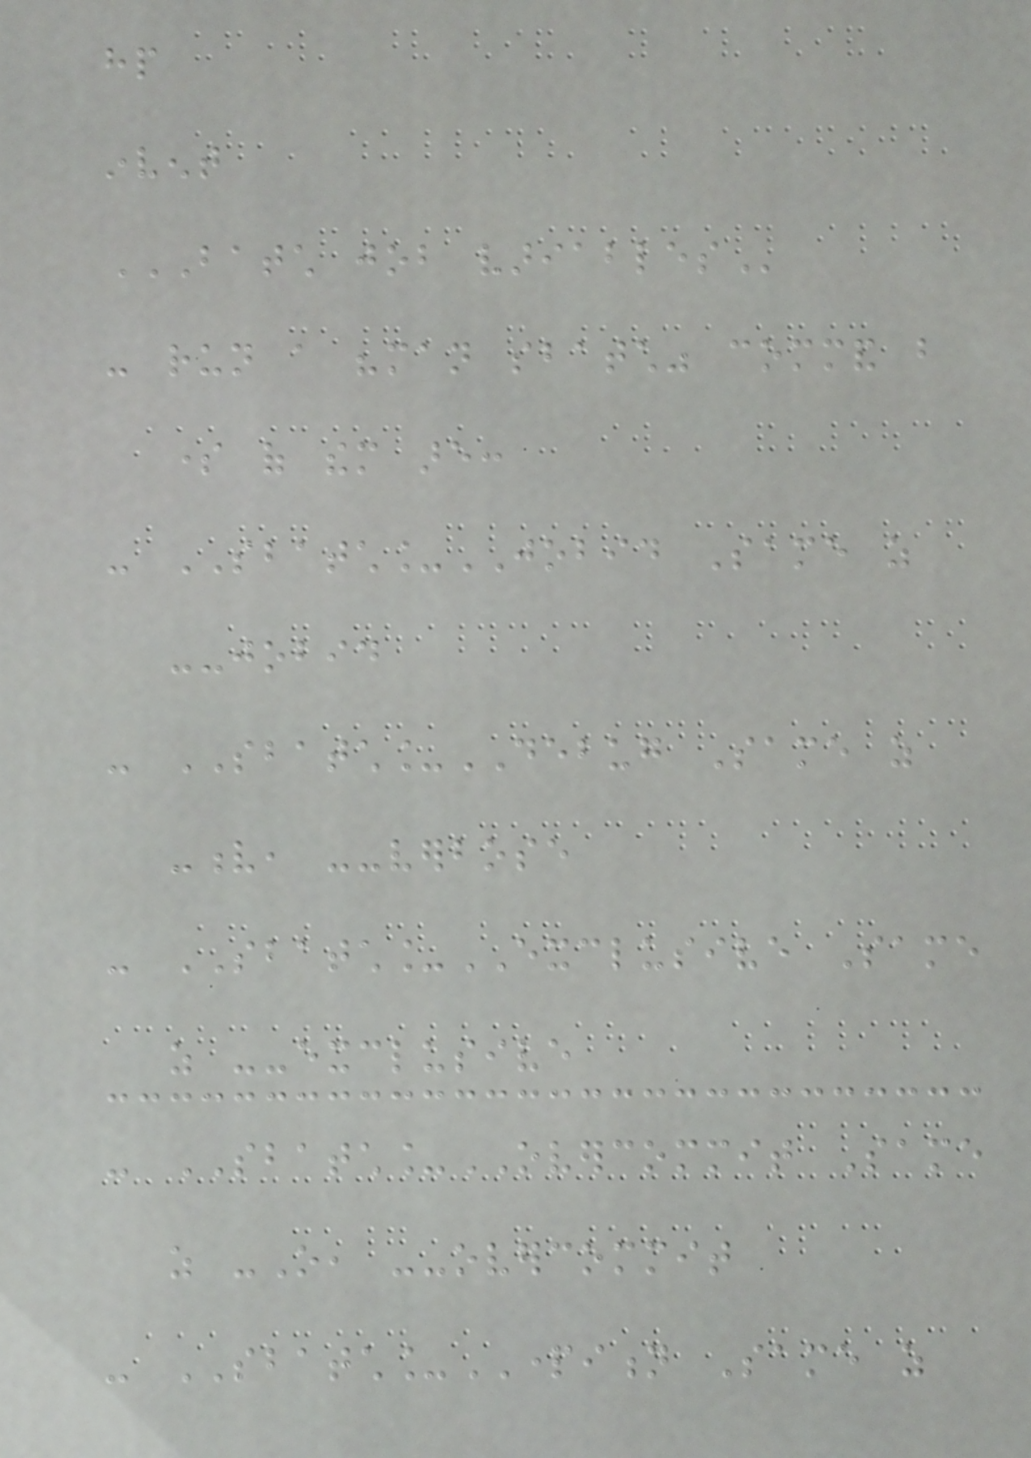hp
invent
BATCH JOB VARIABLES
- run a "man sbatch" command but
some of them are:
- SBATCH_JOBID Same as
--jobid
- SBATCH_DEBUG Same as
-v, --verbose
- SBATCH_EXCLUSIVE Same
as --exclusive
- SBATCH_OVERCOMMIT Same
as -O, --overcommit
- SBATCH_PARTITION Same as
